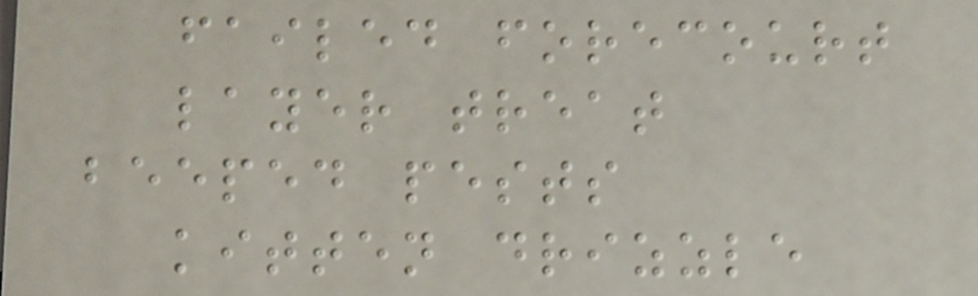failed forecourt
layer treat
beeped pests
kitten drizzle
